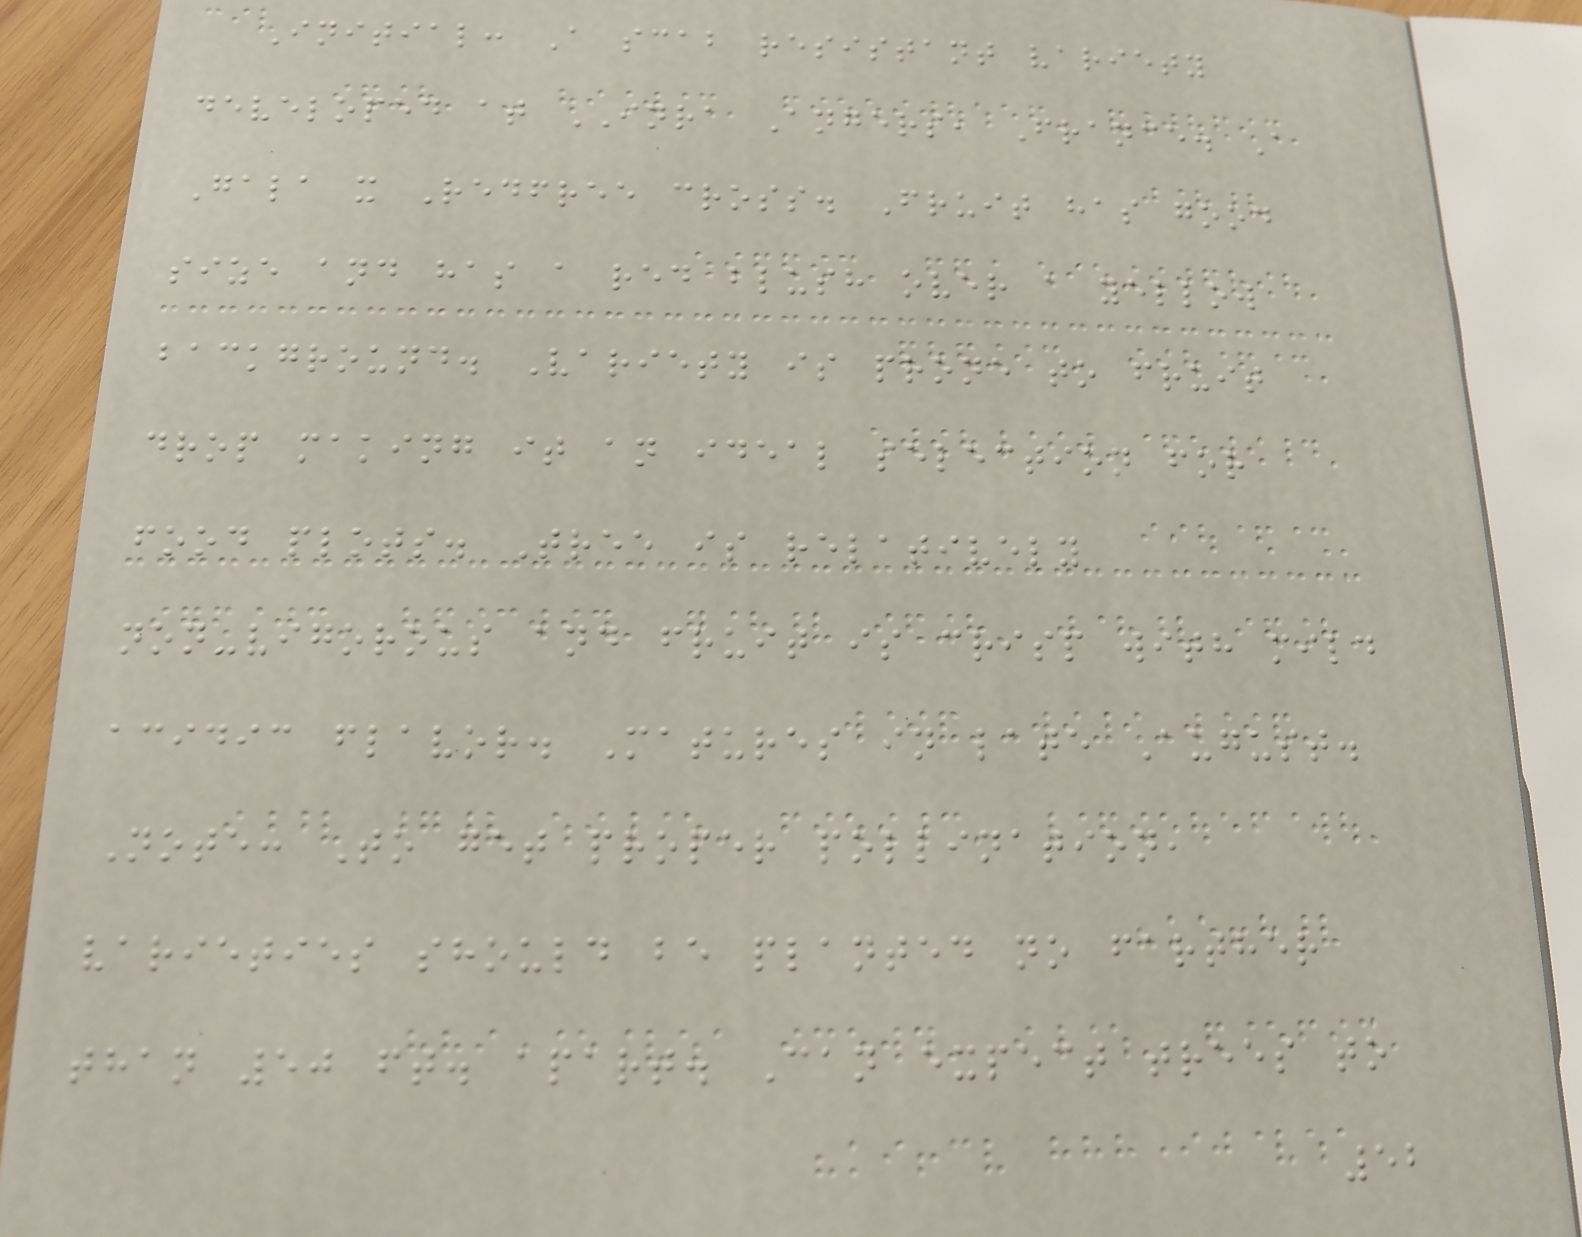Initial: A scab resistant variety
developed at INRA Angers, France. A
Gala x Redfree cross. Fruit has good
size and has a red blush over a yellow
background. Variety is prone to fruit
drop making it an ideal selection for
food plots. Tree is relatively
non-vigorous and fruit is crisp with mild
acidic flavor. Matures in late August.
Note: To get proper pollination,
varieties should be planted no farther
than 50 ft. apart. Can expect trees to
52
